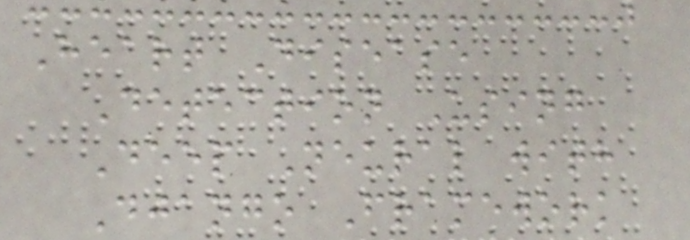Heart Disease
Detection Using
Deep Neural with
Django Framework
